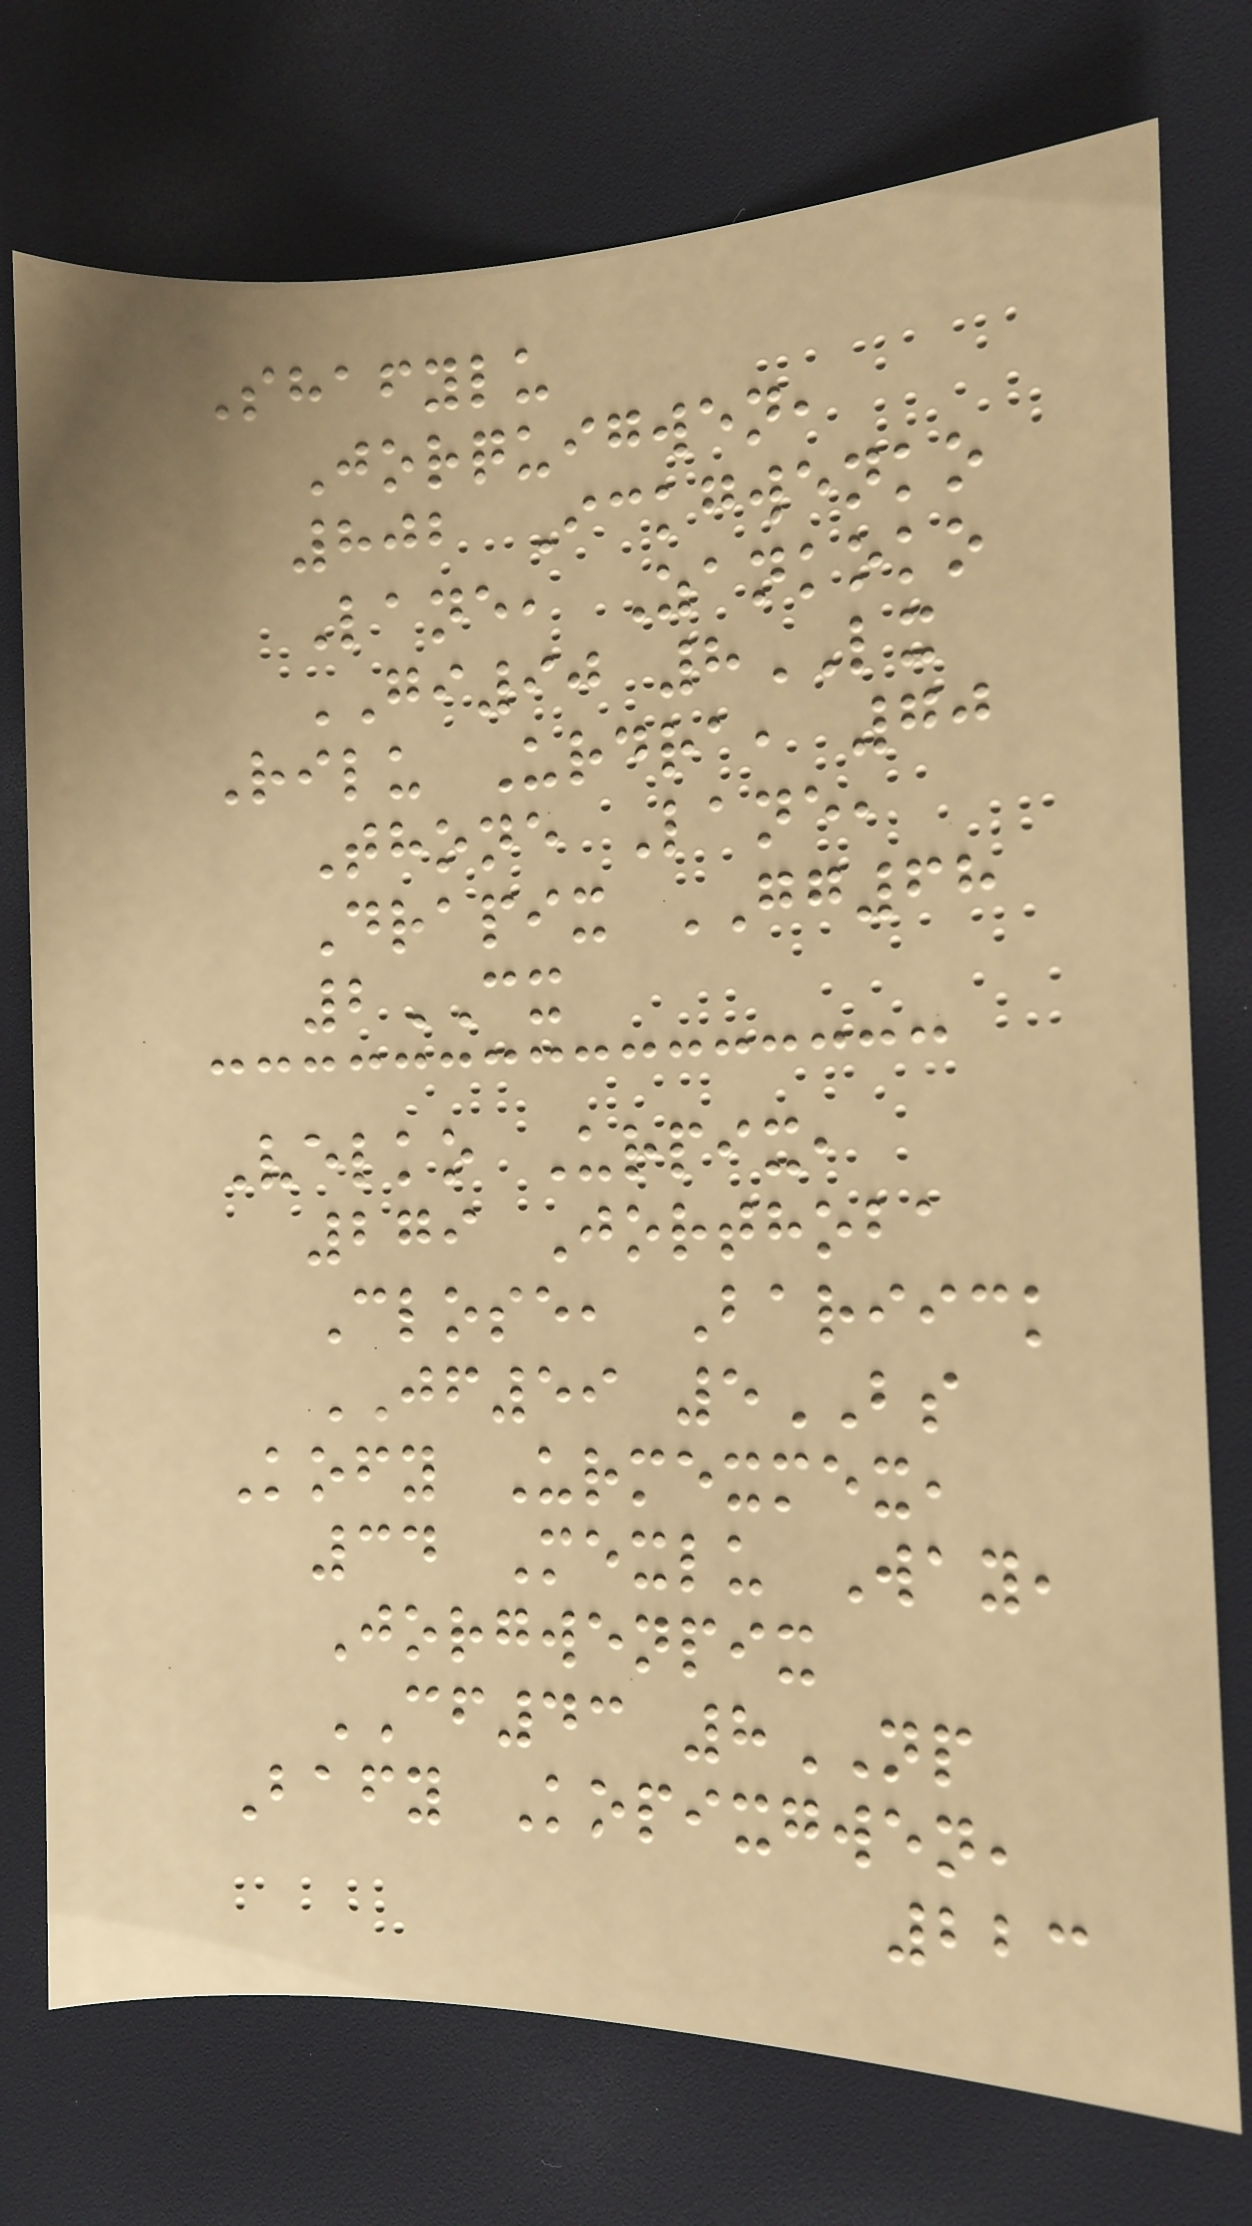Shafylu
Jorquigwen,
802 Ickgwenko
Lane, Zankoko
GI90 8LX
Rilu Urdra, 70
Thone Lane,
Drapix GG68
2CX
Velko Urpix,
279 Jorthoba
Close, Bariick
JF59 5BS
Kofy Urmexmex,
34 Mexlu Way,
Jorgwenpix
CF43 8NP
Bafy Kopixgwen,
223
